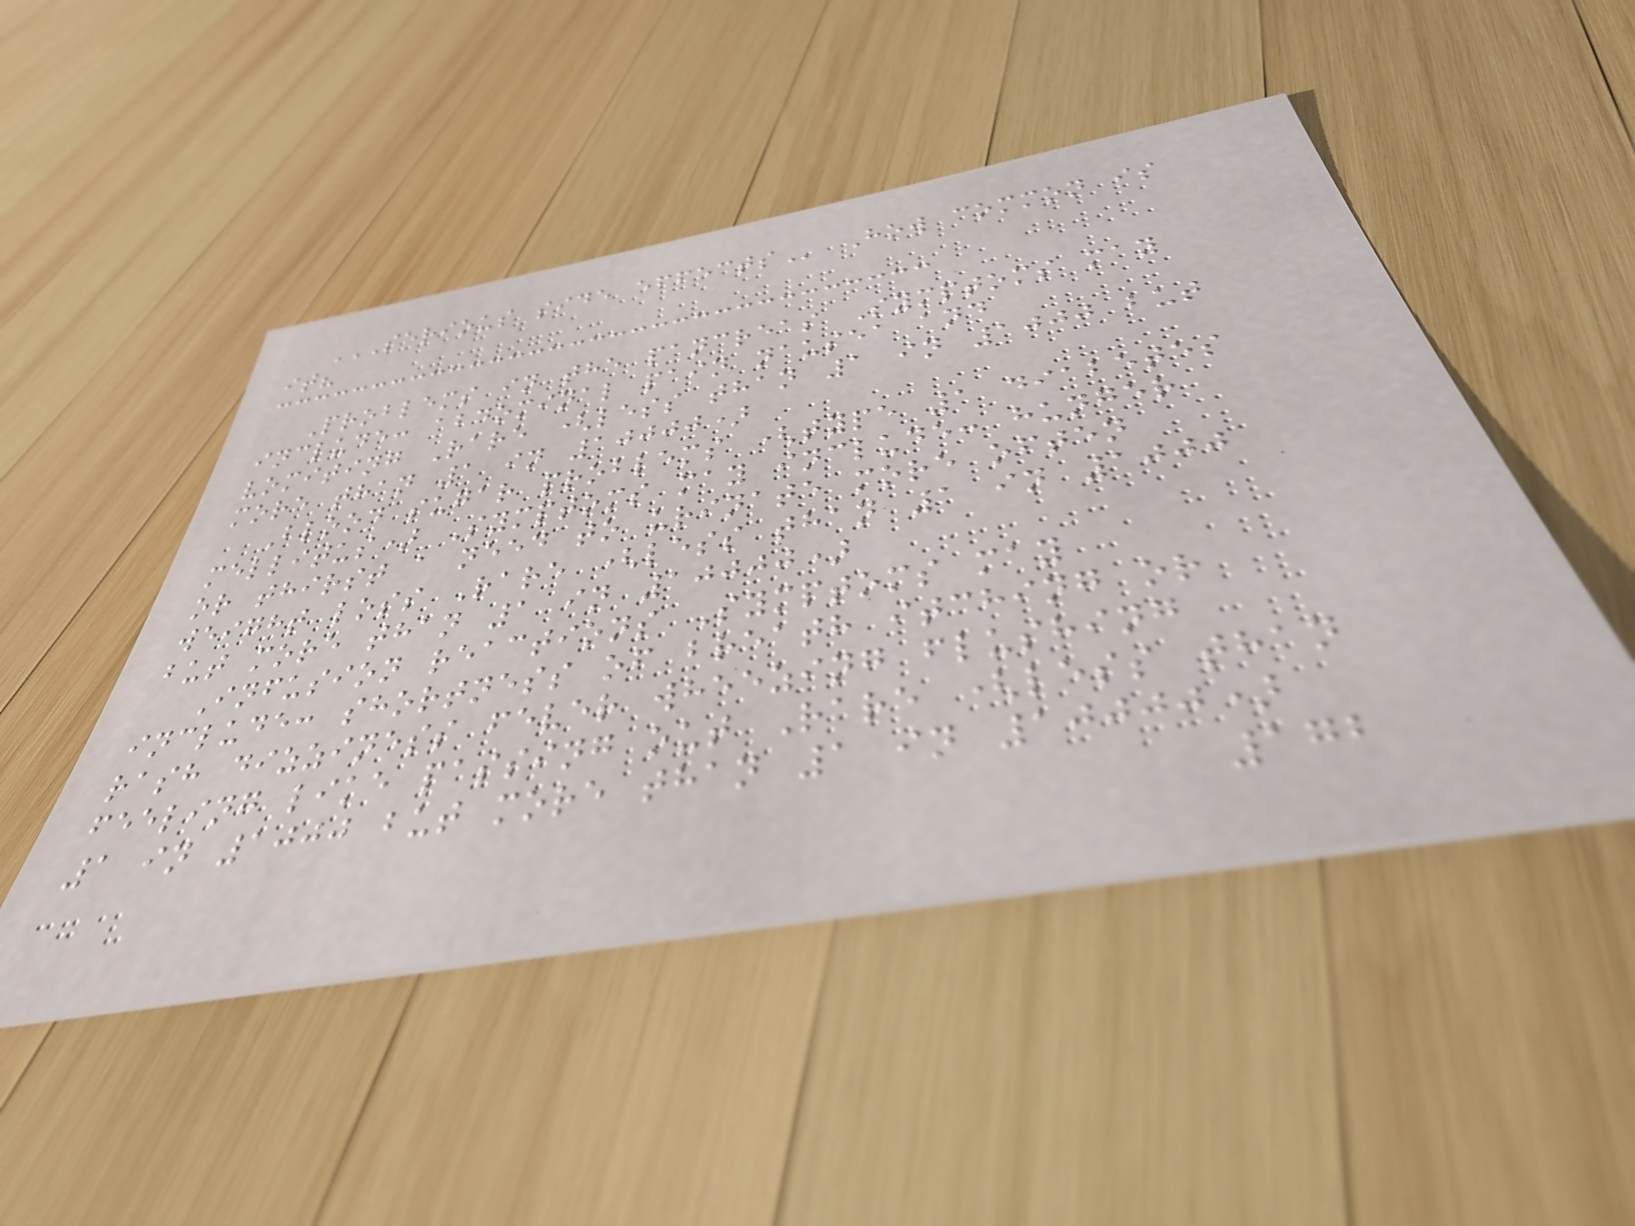SERIOUS SIDE EFFECTS How common is
it?
Problems in the pancreas Symptoms may
include: abdominal pain nausea and
vomiting Rare (less than 1 in 1000 but
more than 1 in 10000)
Blood sugar problems (type 1 diabetes
mellitus) Symptoms may include: hunger
or thirst a need to urinate more often
weight loss Rare (less than 1 in 1000
but more than 1 in 10000)
Infusion reactions Symptoms may
include: shortness of breath itching or
rash dizziness fever wheezing flushing
feeling like passing out Rare (less than
1 in 1000 but more than 1 in 10000)
172
